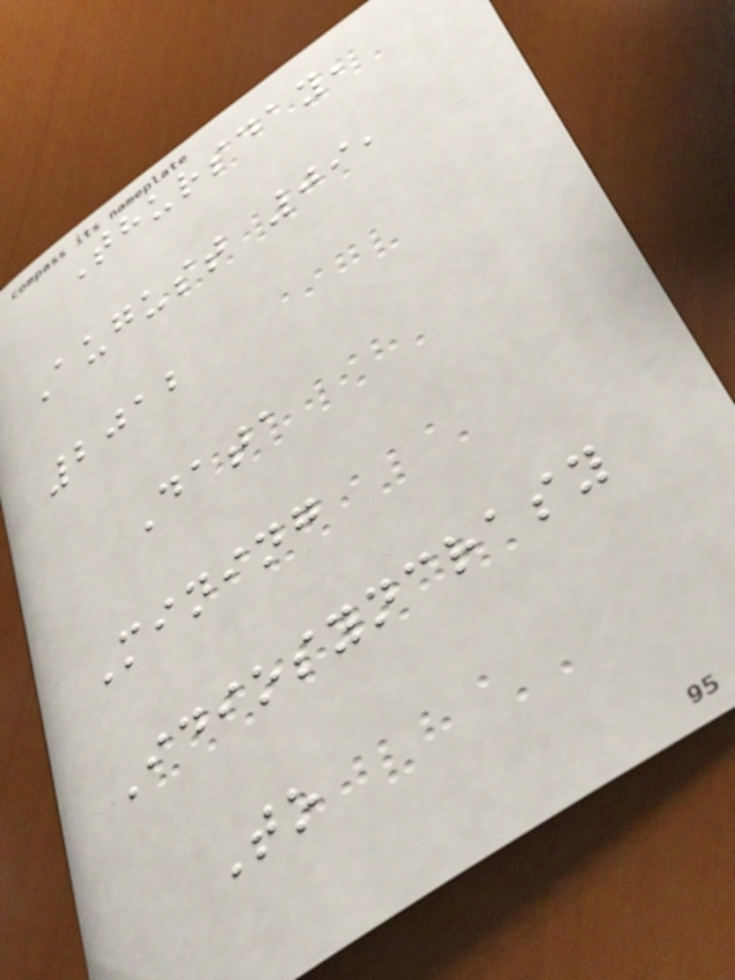Thursday,
August 09,
2012
Data
Mining
Idiosyncrasy
To
